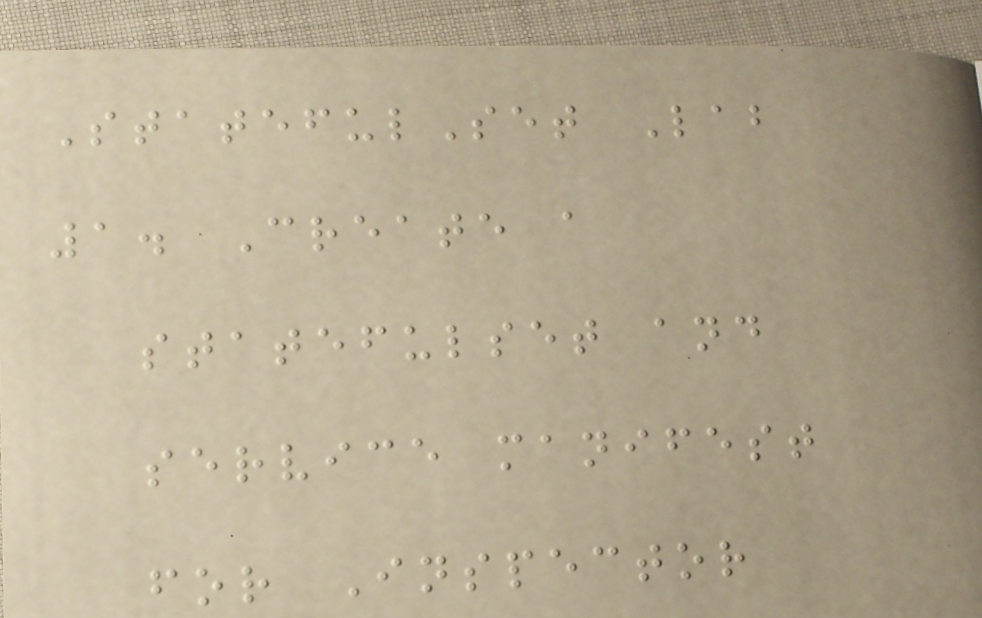StatefulSet Lab
1. Create a
statefulset and
service manifest
for Inspector
